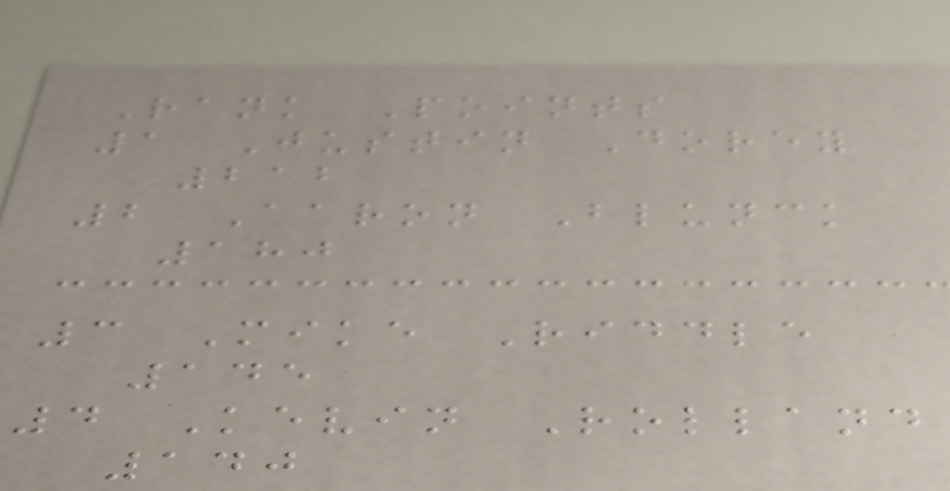Rank Points
1 Justin Dorey
212
2 Aaron Blunck
180
3 Mike Riddle
145
4 Kevin Rolland
140
